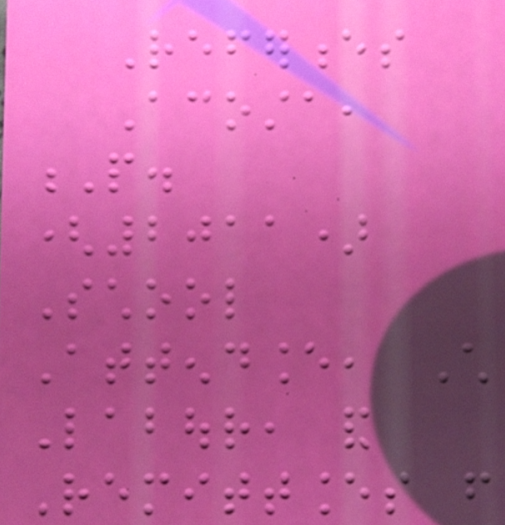References
Acosta,
P.
(2011)
School
Attendance, Child
Labour, and
Remittances from
